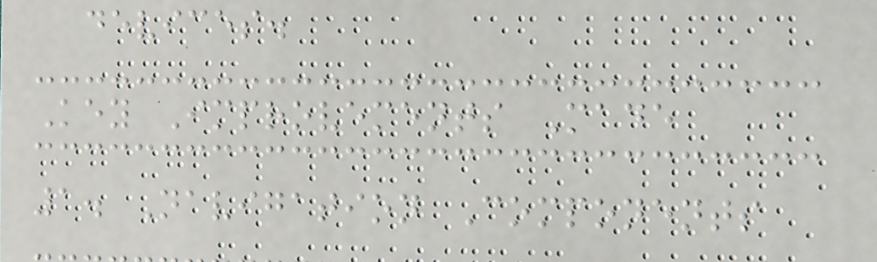devices.
Key Improvements Made
1. Navigation Components
